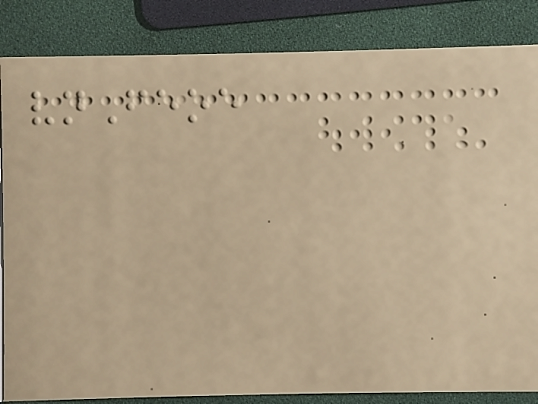vnFeoe
